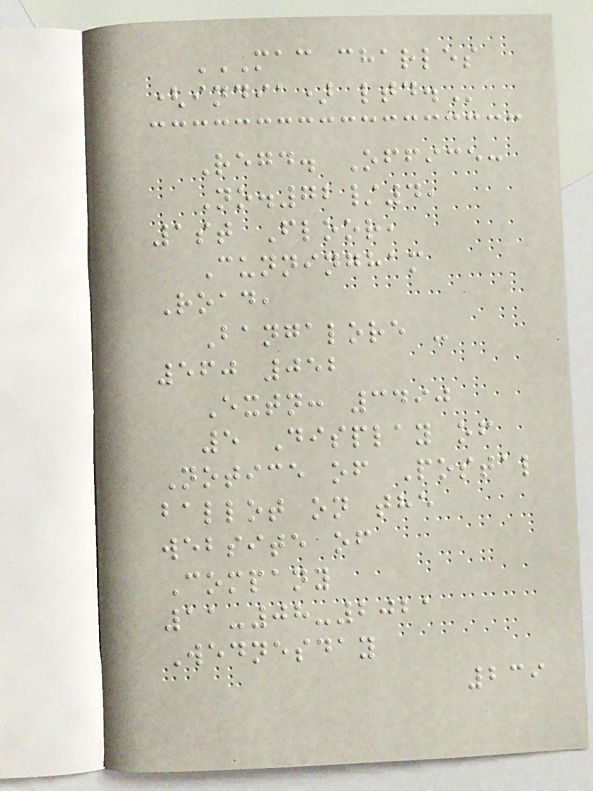MAC CHARLES
(INDIA) LTD.
Regd. Office:
No.72/4,
1st Floor,
Cunningham
Road,
Bangalore -
560 052
Extn: 3490
5 Display of
Notice of Postal
ballot on the
website of
Company
11-08-2021
Wednesday
239
